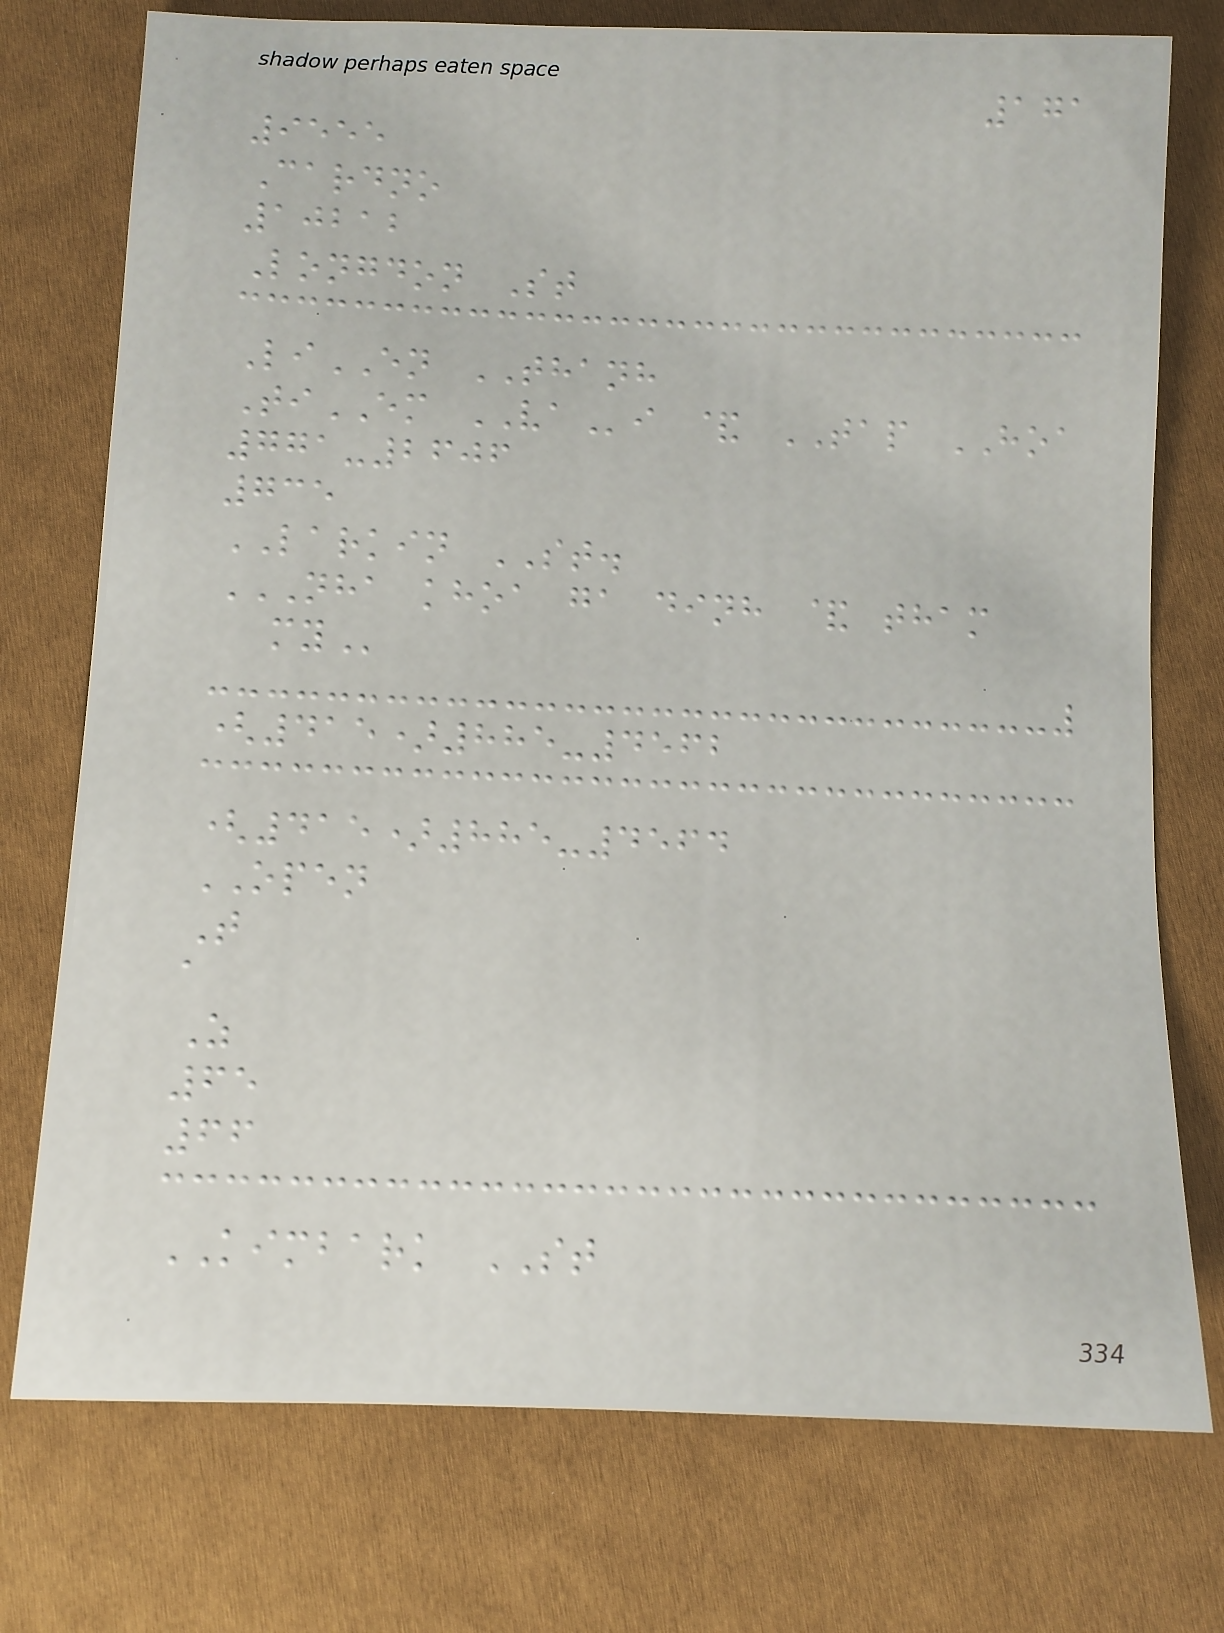171
9555
Cardno
10212
Longdon St
LiEN THANH
TiEM VAi & TAP HOA
771-2606
735
LARKIN ST.
NHA KHOA GA DINH & THAM
MY
(415)885-4562
(415)885-4564
OPEN
T
a
Z
65
66
KIMBARK ST
